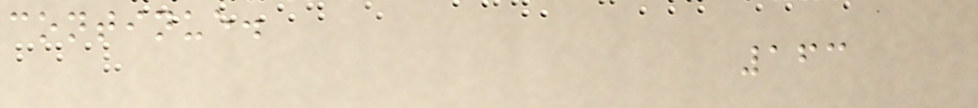continue.
163
